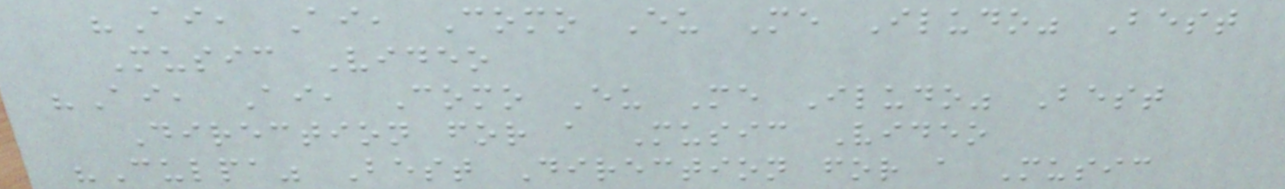"Ai, Ai, Como Eu Me Iludo" Best
Music Video
"Ai, Ai, Como Eu Me Iludo" Best
Direction for a Music Video
"Culpa" Best Direction for a Music
